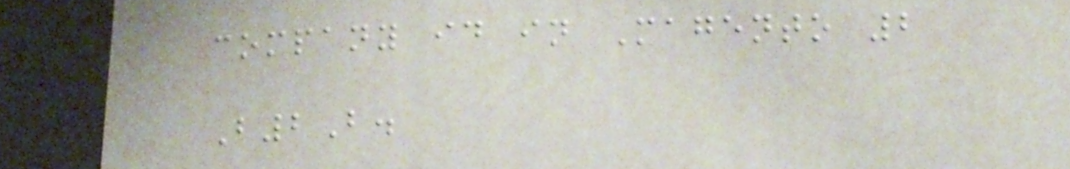company id in Magento 2
B2B.
